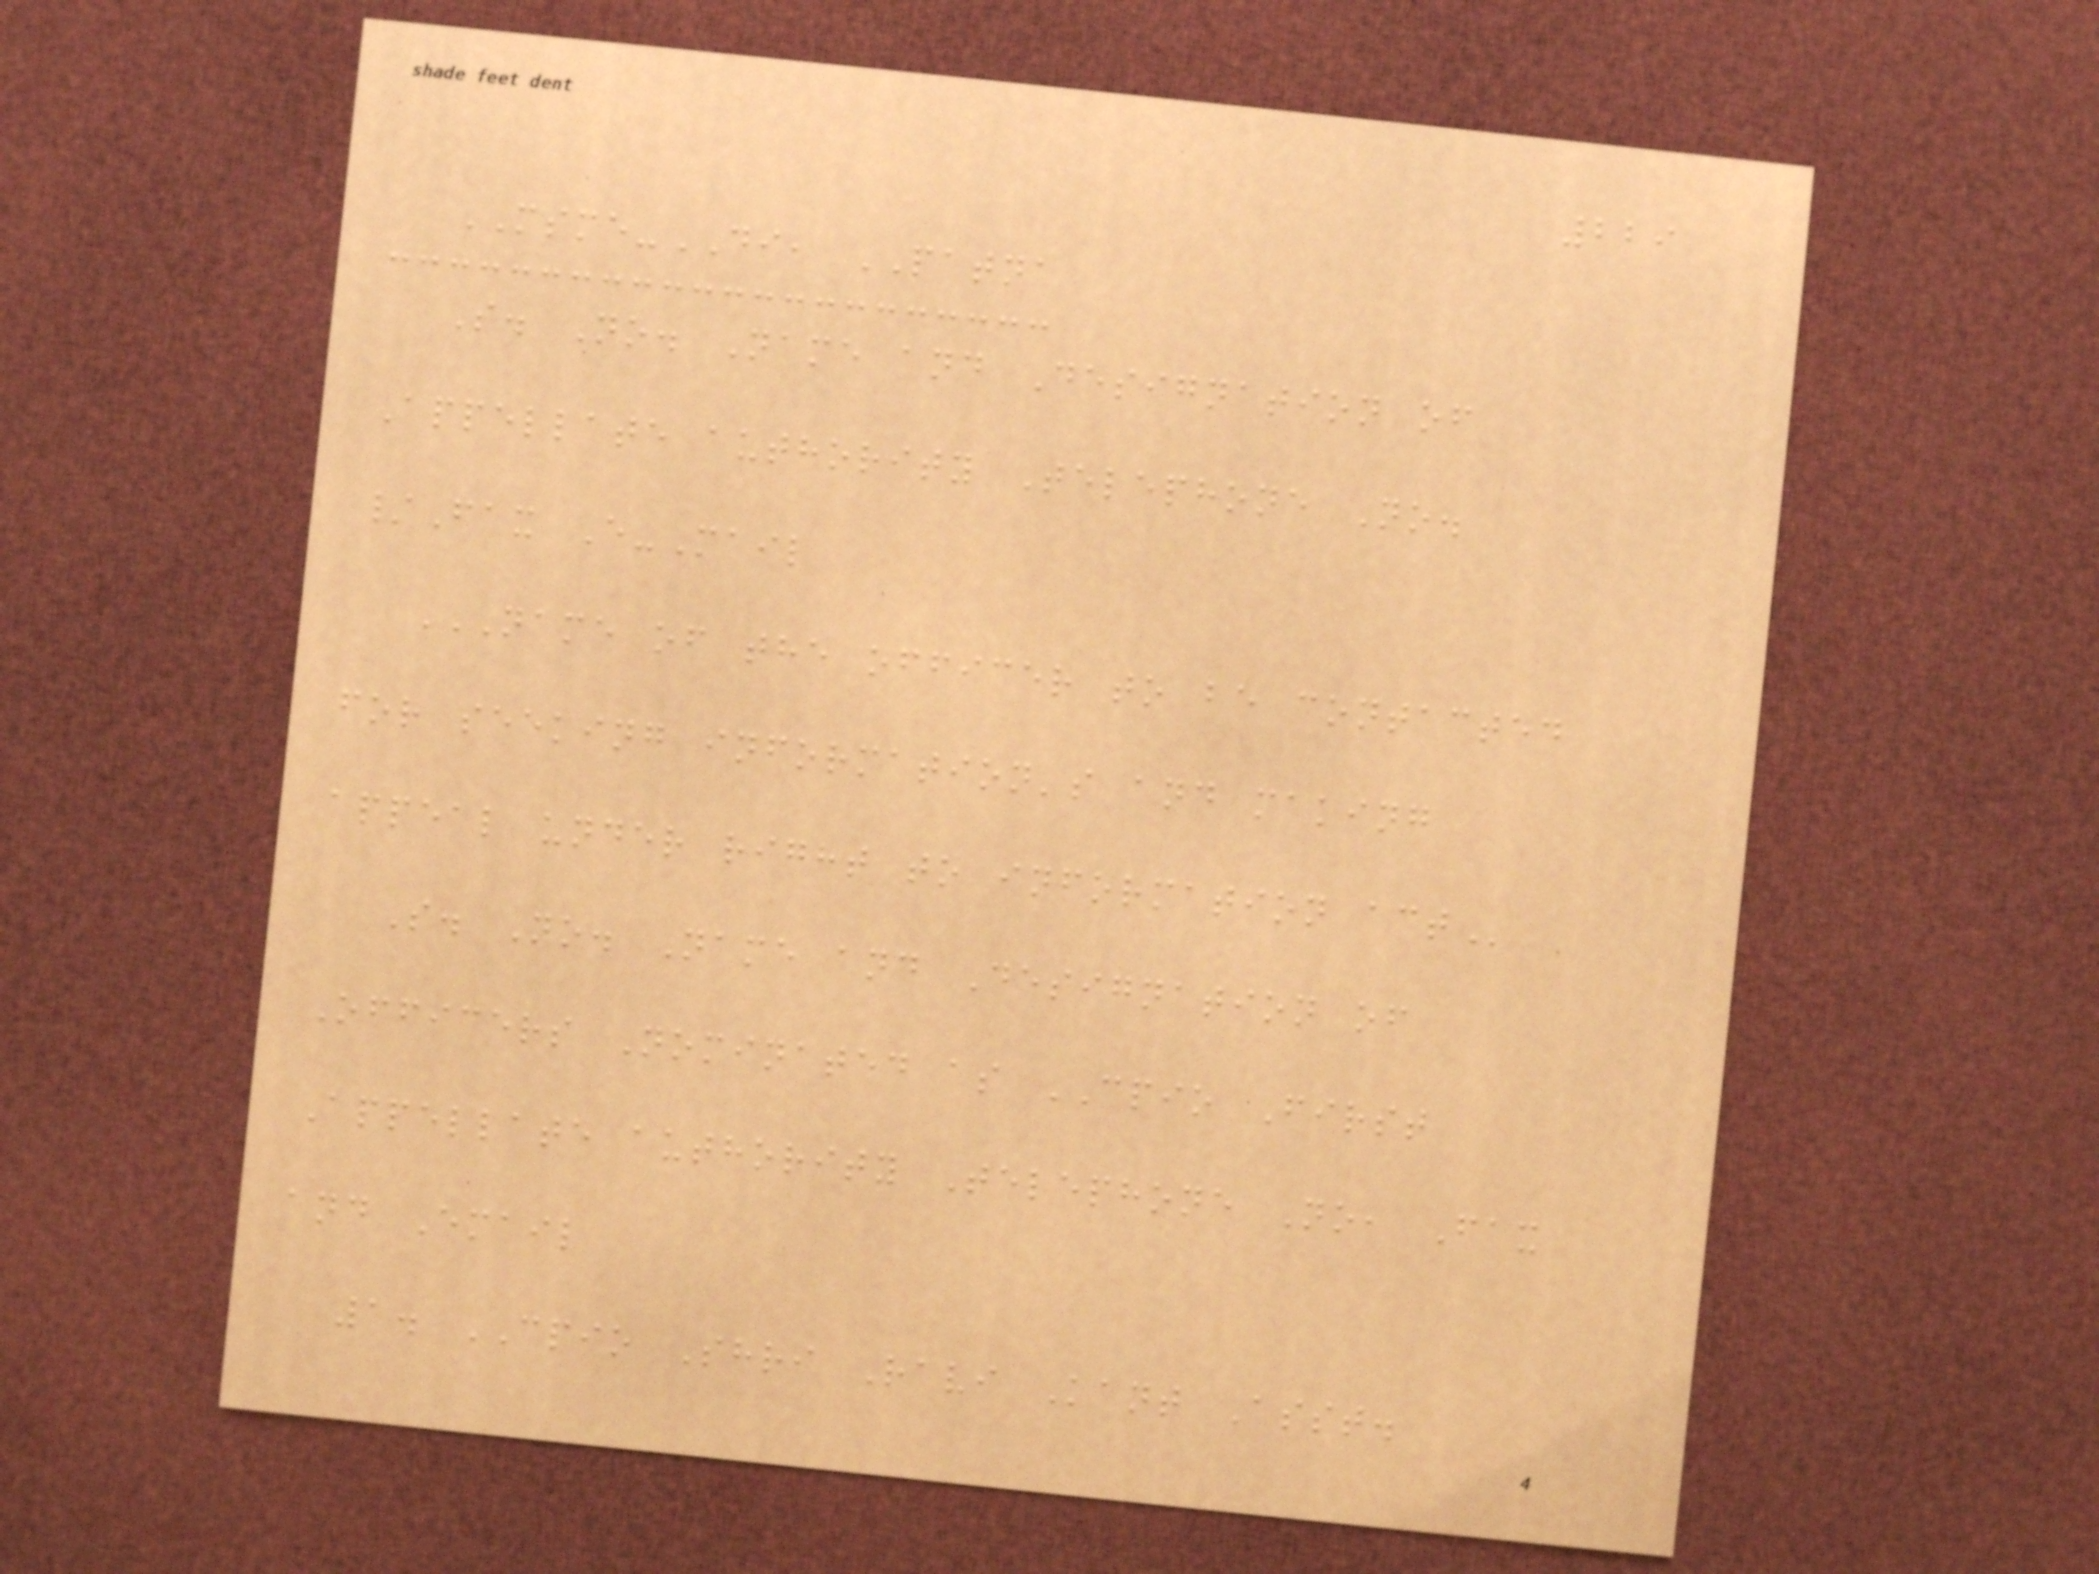229
MSME-DI, PATNA
S. No. Name and Designation of
Appellate authority Telephone No.
/Fax E-Mail
NAME OF THE OFFICER TO BE CONTACTED
FOR SEEKING INFORMATION'S AND MAKING
APPEAL UNDER RIGHT TO INFORMATION ACT
S. No. Name and Designation of
Officers Nominated as CPIO First
Appellate authority Telephone No, Fax
and Email
1. CPIO Shri Ravi Kant Asst.
